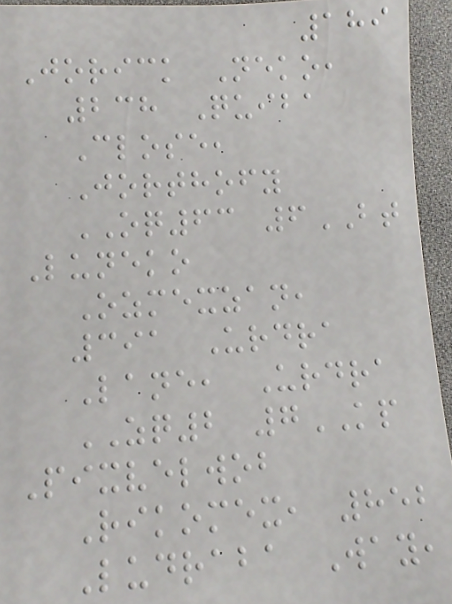189
Jorick Neko,
238 Quiba
Close,
Jorthofy
OQ63 6BT
Luneko
Ozmexzan,
391 Urdra
Lane, Urdra
ZQ2 7KP
Pixvelwob
Rikomex, 852
Ludraba Way,
